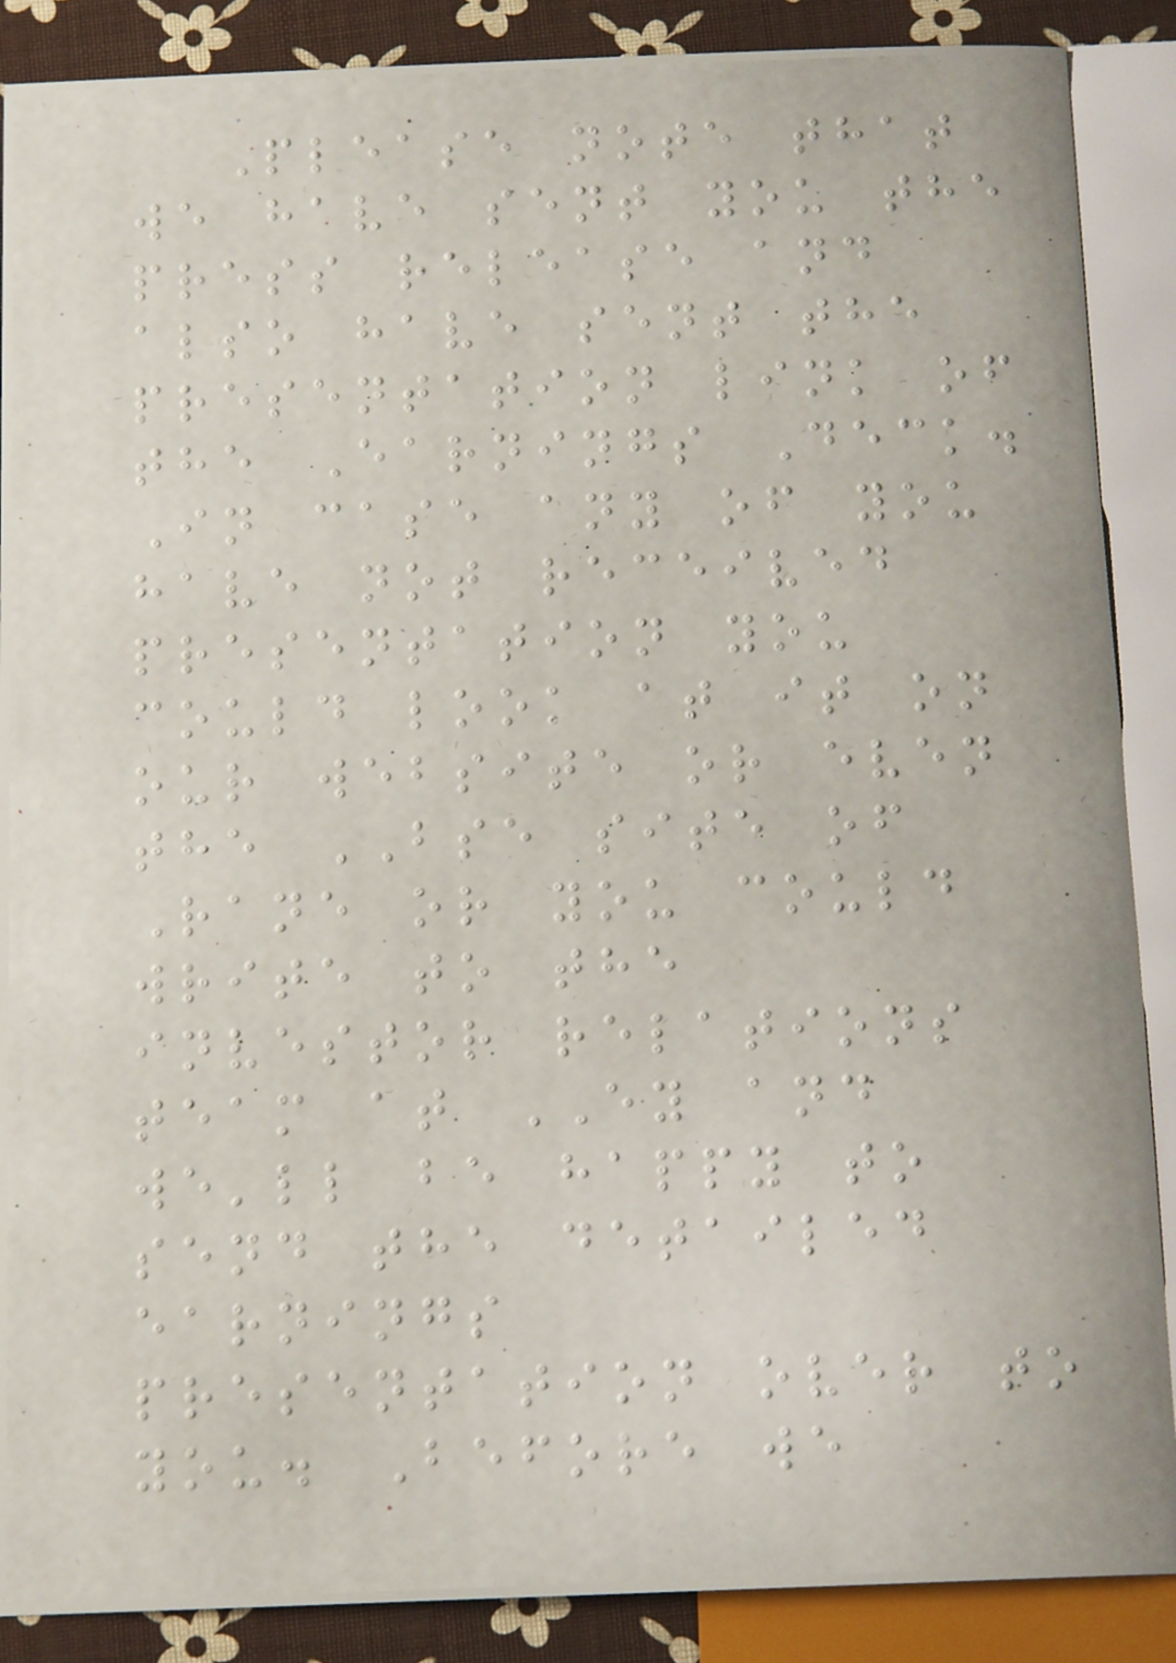Please note that
we have sent you the
press release and
also have sent the
presentation link of
the Earnings Deck.
In case any of you
have not received
presentation you
could look at it on
our website or even
the BSE site of
Rane or you could
write to the
investor relations
team at EY and
we'll be happy to
send the detailed
earnings
presentation over to
you. Before we
